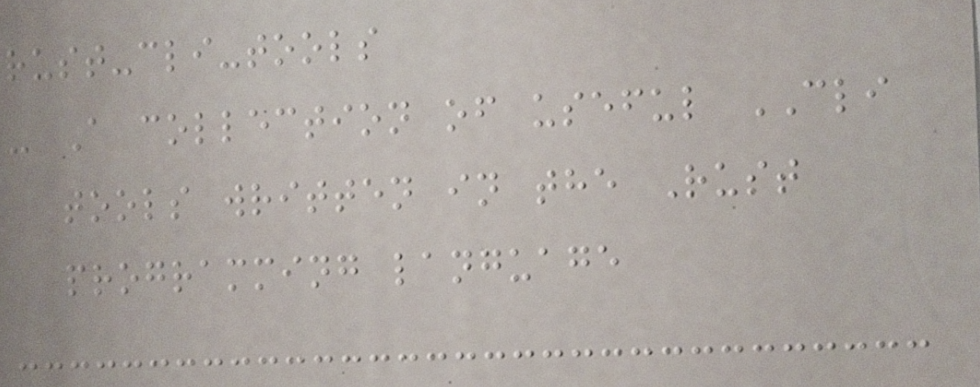rust-cli-tools
- A collection of useful CLI
tools written in the Rust
programming language
